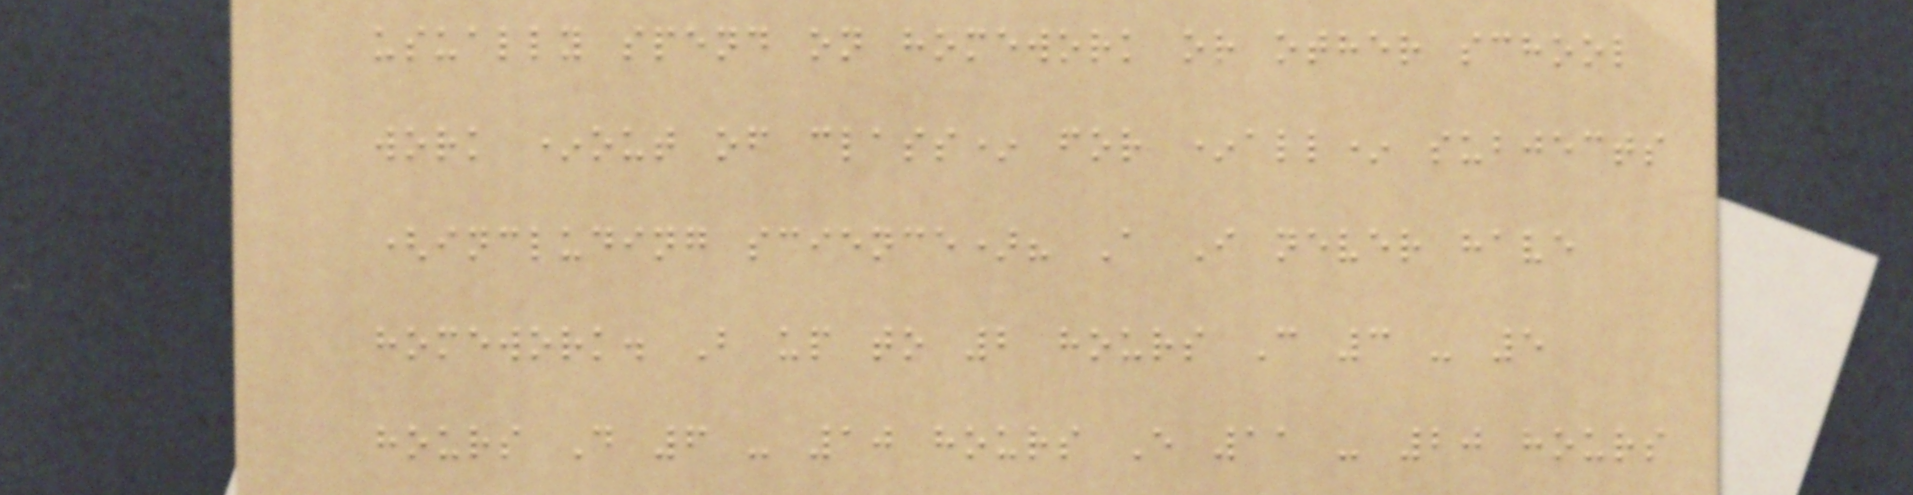usually spend on homework or other school
work *out of class* for *all* subjects
(including science)? A I never have
homework. B up to 2 hours C 3 - 5
hours D 6 - 10 hours E 11 - 20 hours
